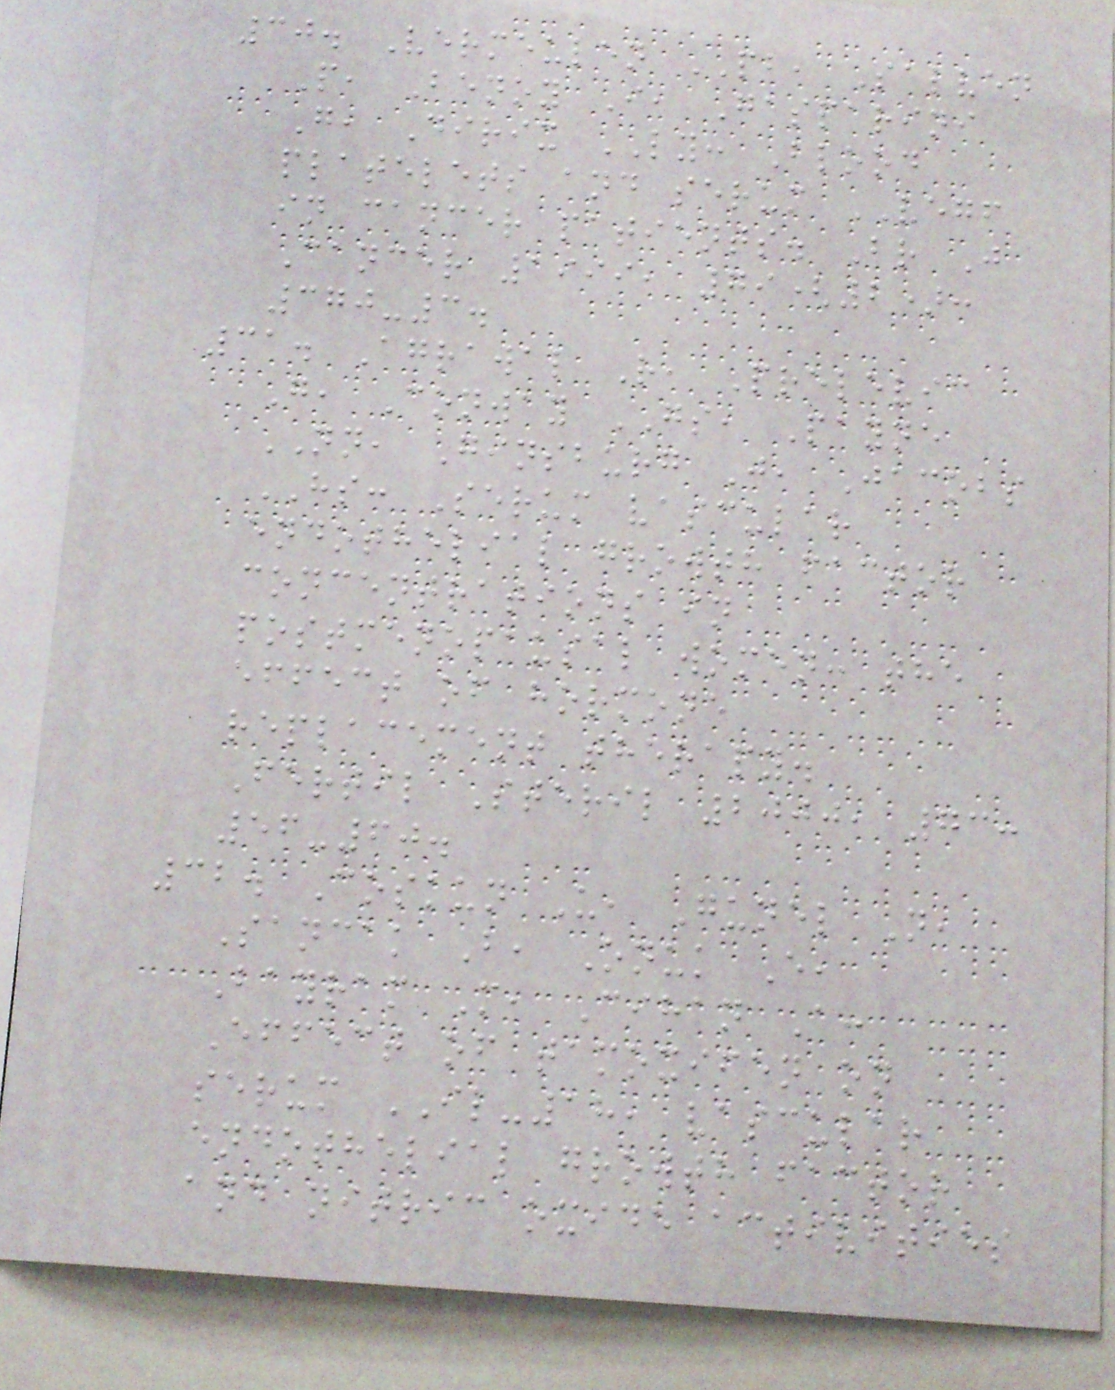30. Vermeulen PB, Salven
P, Benoy I, Gasparini
G, Dirix LY: Blood
platelets and serum VEGF
in cancer patients. Br J
Cancer 1999, 79(2):
370-3.
31. Agrawal R, Prelevic
G, Conway GS, Payne
NN, Ginsburg J, Jacobs
HS: Serum vascular
endothelial growth factor
concentrations in
postmenopausal women: the
effect of hormone
replacement therapy.
Fertil Steril 2000, 73:
56-60.
32. Coskun U, Gunel N,
Sancak B, Onuk E,
Bayram M, Cihan A:
Effect of tamoxifen on
serum IL-18, vascular
endothelial growth factor
and nitric oxide activities
